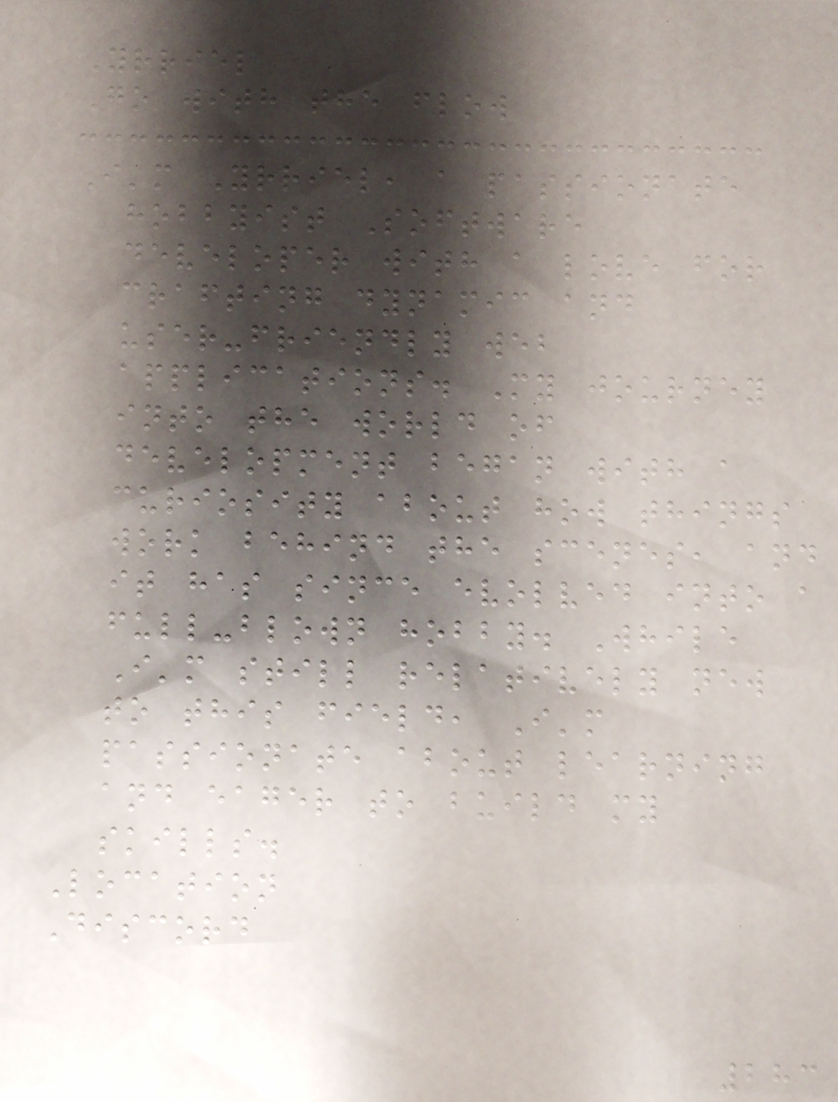Yrriel
Go with the flow
I'm Yrriel, a passionate
hobbyist Software
developer with a love for
crafting dynamic and
user-friendly web
applications. My journey
into the world of
development began with a
curiosity about how things
work behind the scenes, and
it has since evolved into a
full-blown hobby. While
I'm still relatively new
to this field, I'm
passionate about learning
and eager to build my
skills.
Location
Discord
283
